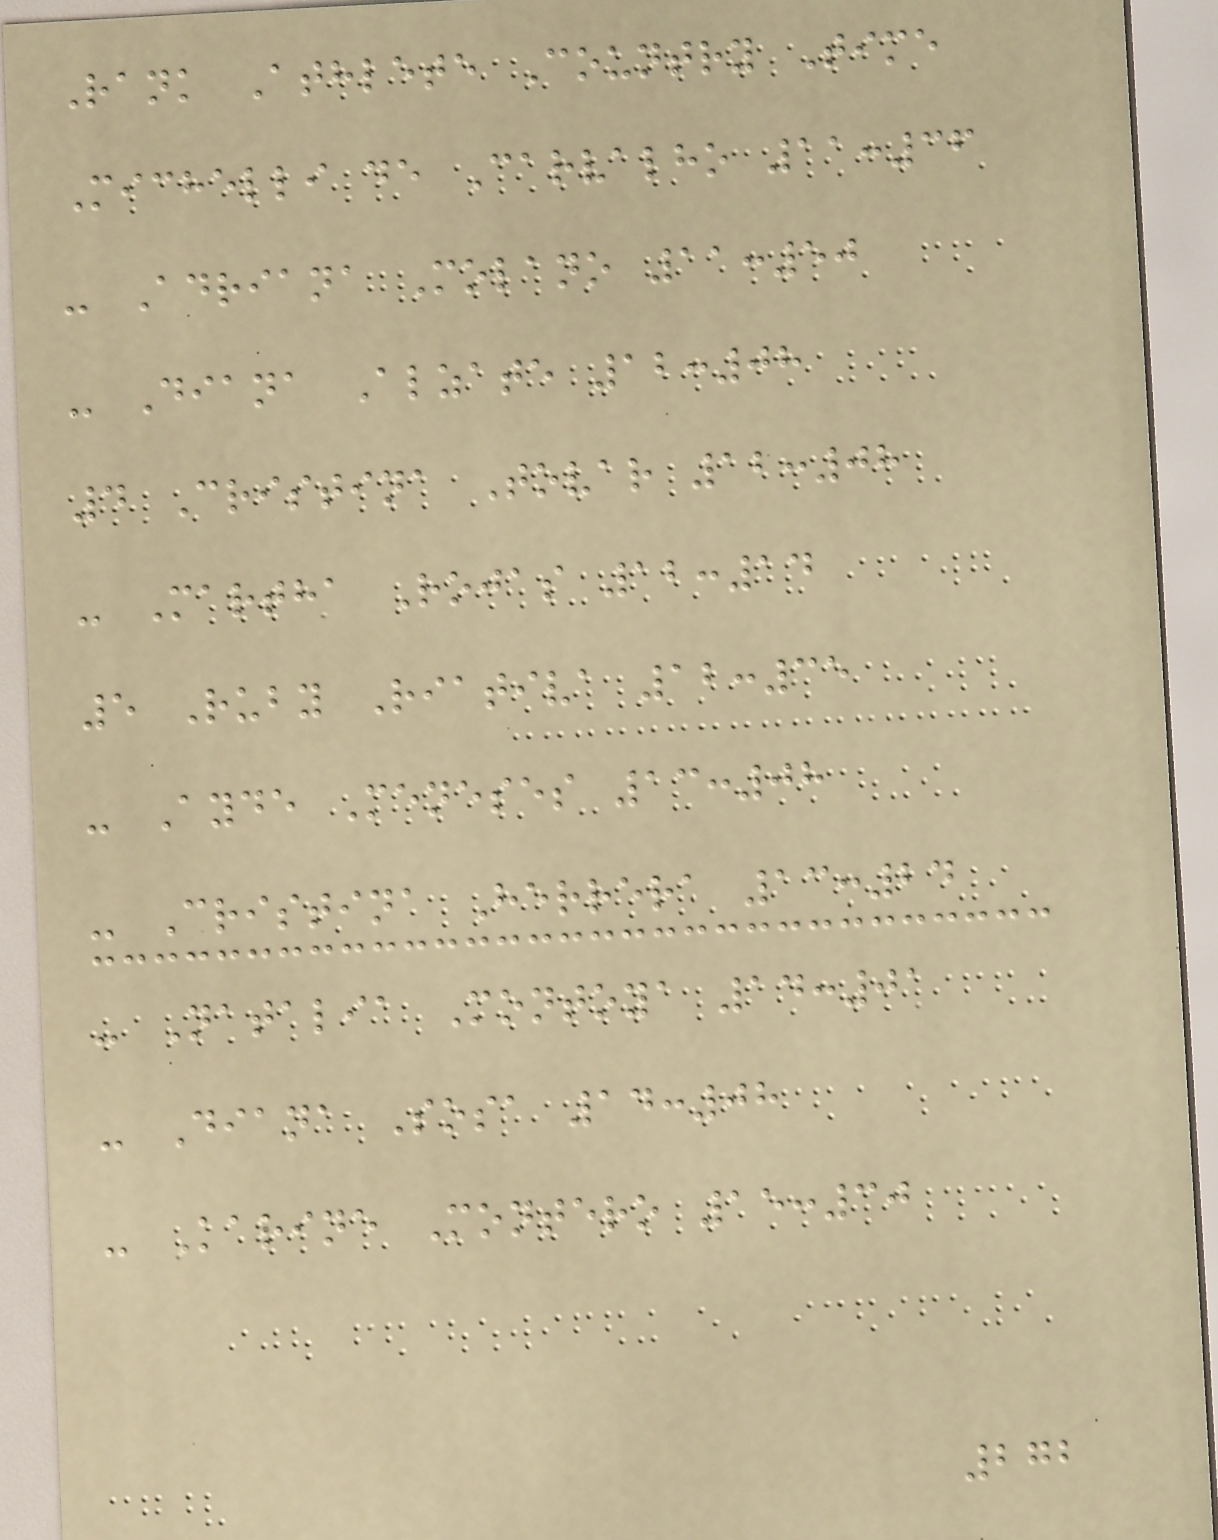Rank Athlete Country Time
Michelli de Carvalho 11:36
- Adriana Molano 11:50
- Diana Alzate 12:08
4 Cristina Tovar 12:08
- Martha Rojas 12:14
5 Ruby Riativa 12:35
- Ayde Meneses 13:08
- Cristina Herrera 13:24
- Natalia Montoya 14:01
- Diana Sosa 14:08
- Karine Montero 15:30
272
